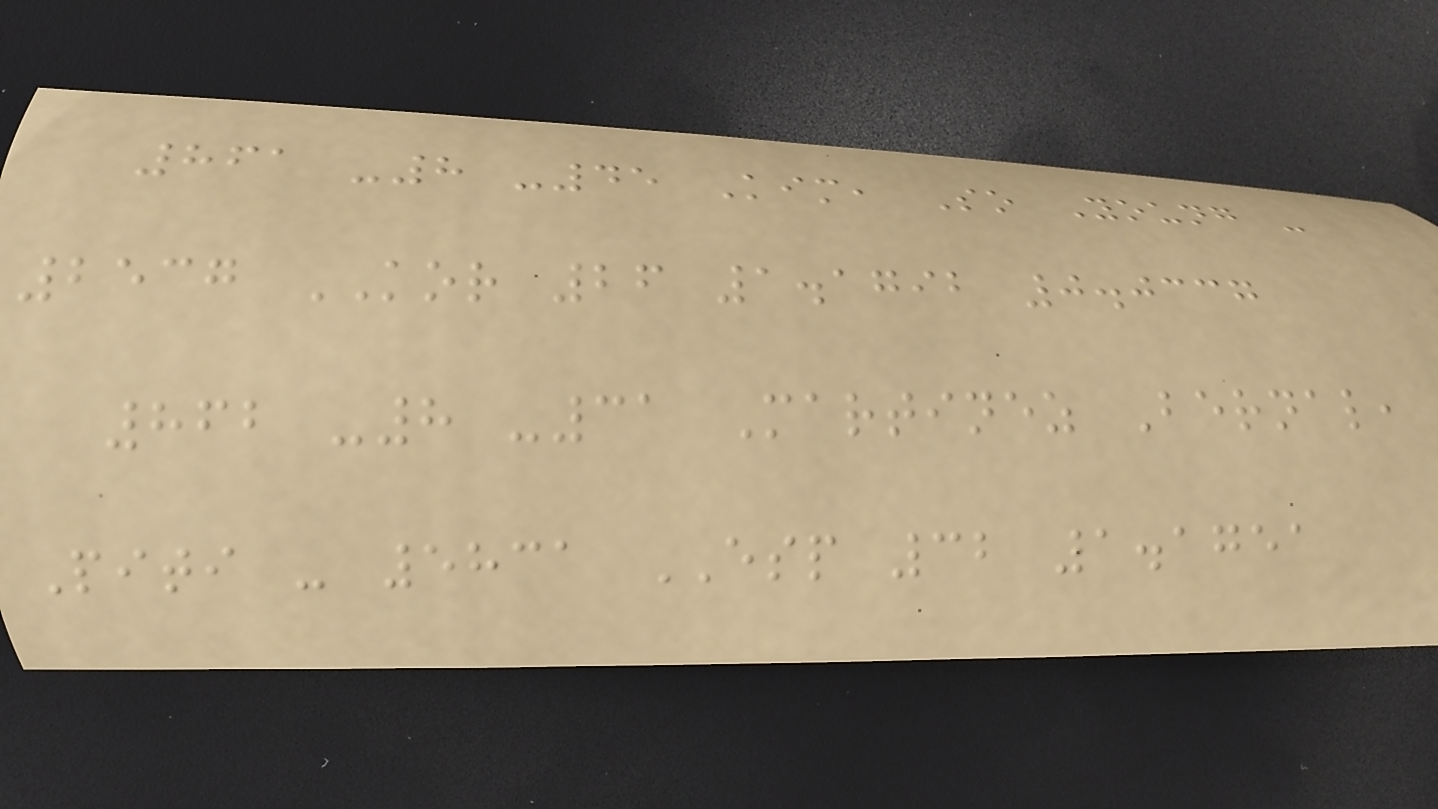861 -8 -45 Kim, So Young -
2537 KOR 26 1.1792 0.0337
862 -8 -31 Martinez Bernal,
Piti - 5831 ESP 32 1.1751
